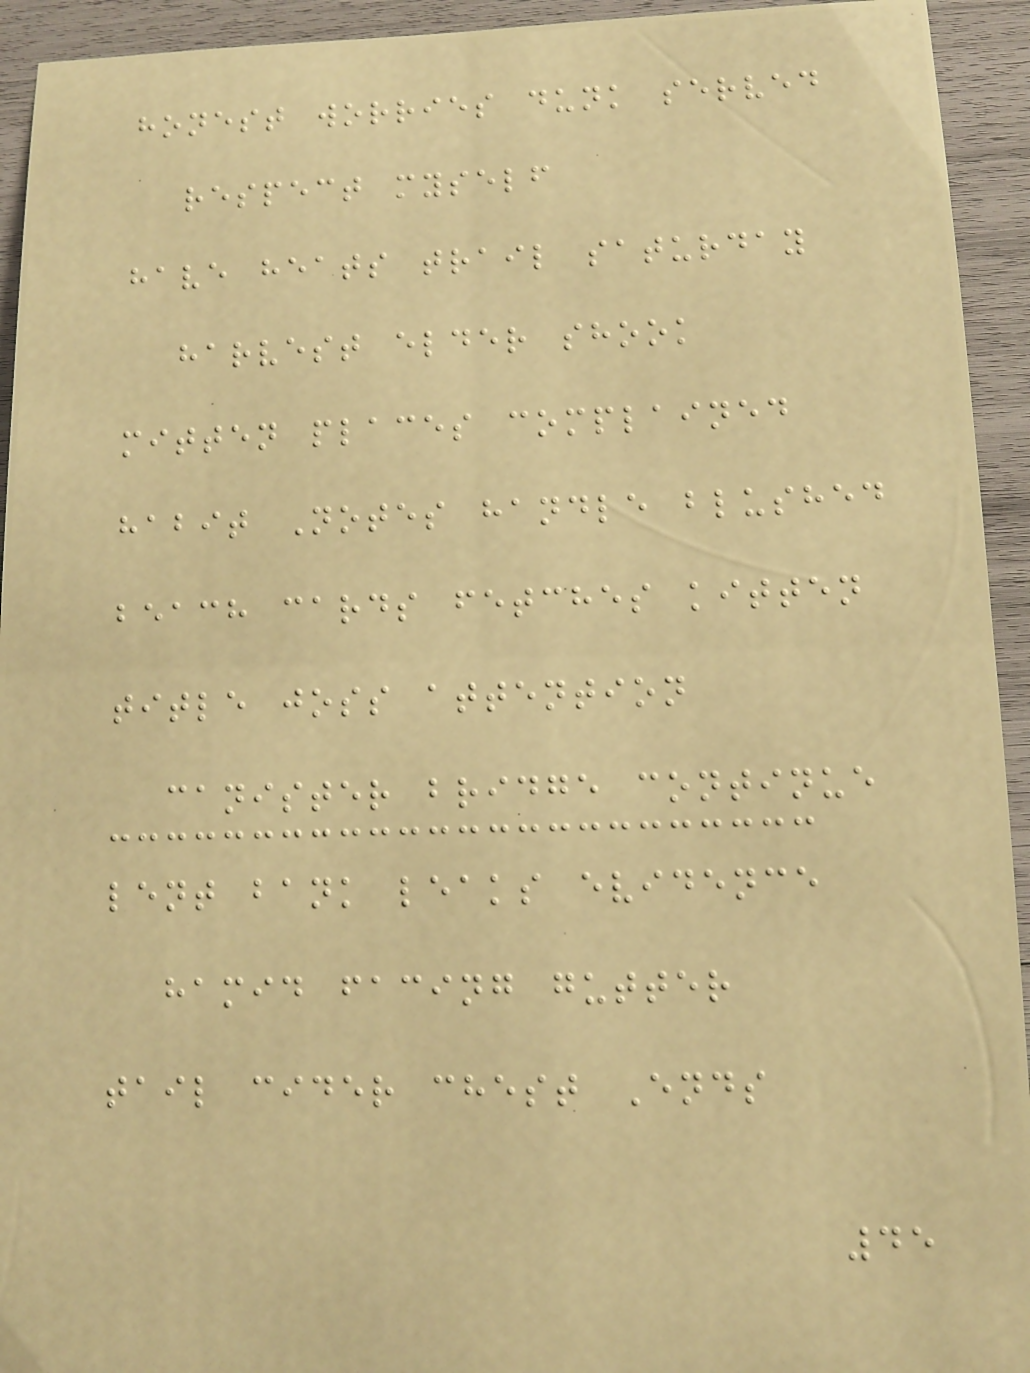honest worries dunk served
respect myself
have heats trail saturday
harvest elder shook
mitten places complained
habit Notes handle blushed
beach cards fetches kitten
title joss attention
canister bridge continue
lent bank leaks evidence
hamid facing gutter
tail cider chest Ends
45
